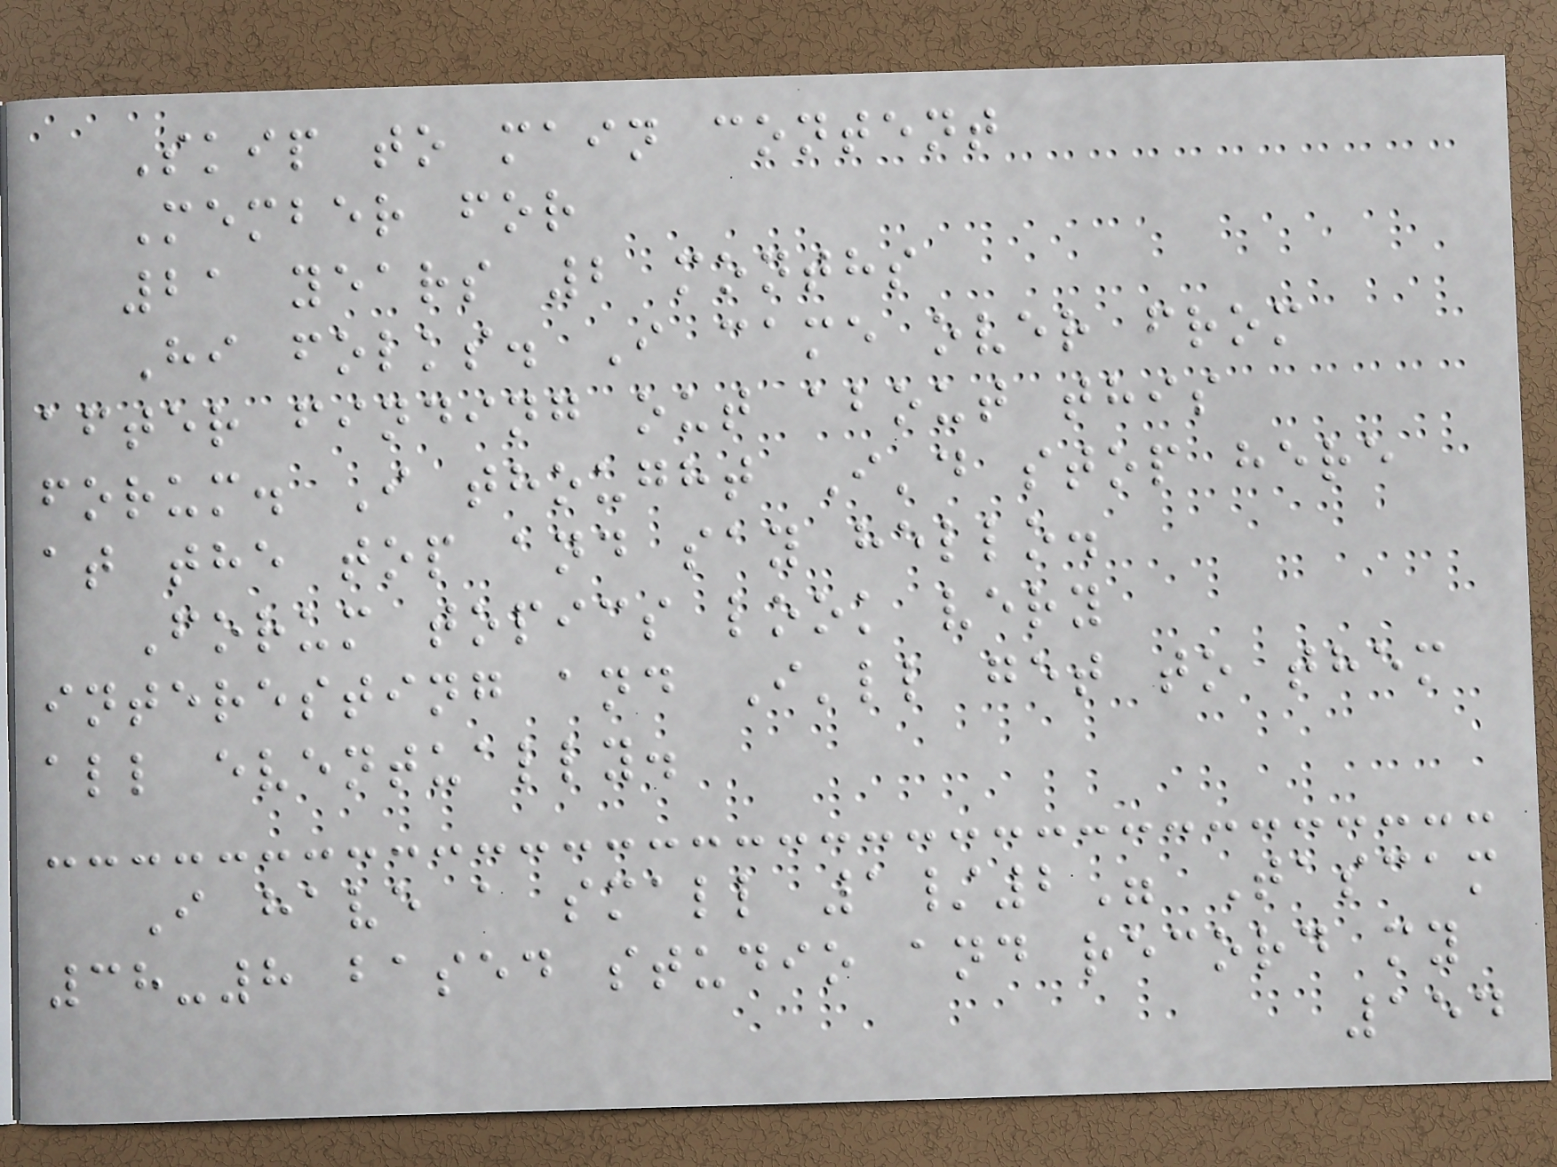Skip to main content
Member for
21 years 2 months
Hi folks. I came over from
after finding out about this
forum. I thought I'd stop here
at the top and say hello.
Forum topics look very
interesting and I'll get to them
all eventually.
I have a small 1/2" Tascam
38-8 based studio and record my
154
